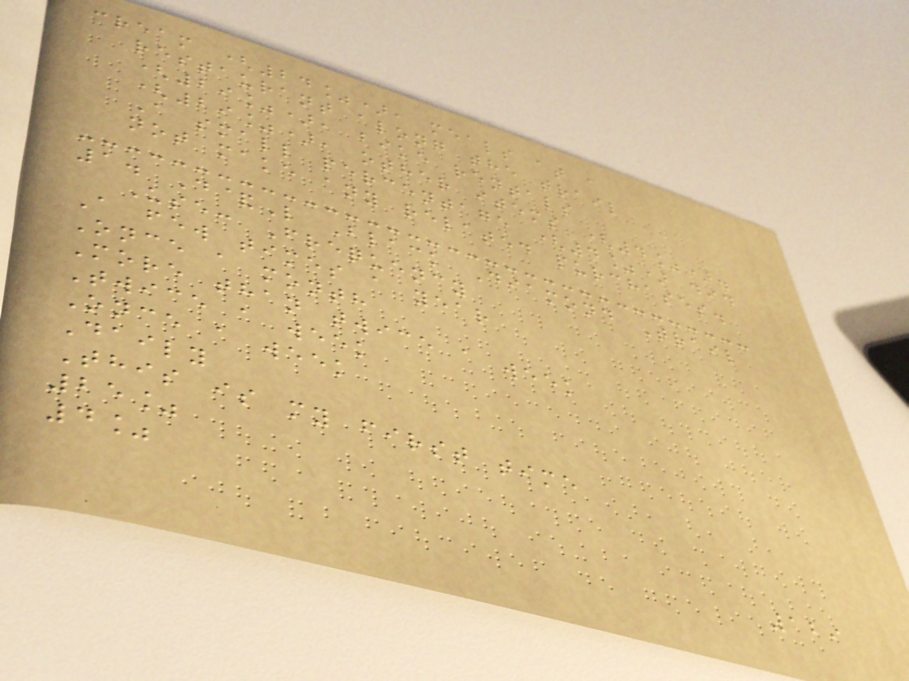cream (24%), meals at a
restaurant along the trail
(29%), bike rentals
(29%), other items (4%).
A small percentage (4%) did
not make any related purchases.
1. D&L Black Diamond Trail
Use: Frequency
A few times a year
Once a month
More than twice a week
Twice a week
Once a week
Daily
This is my first time
25%
4%
129
